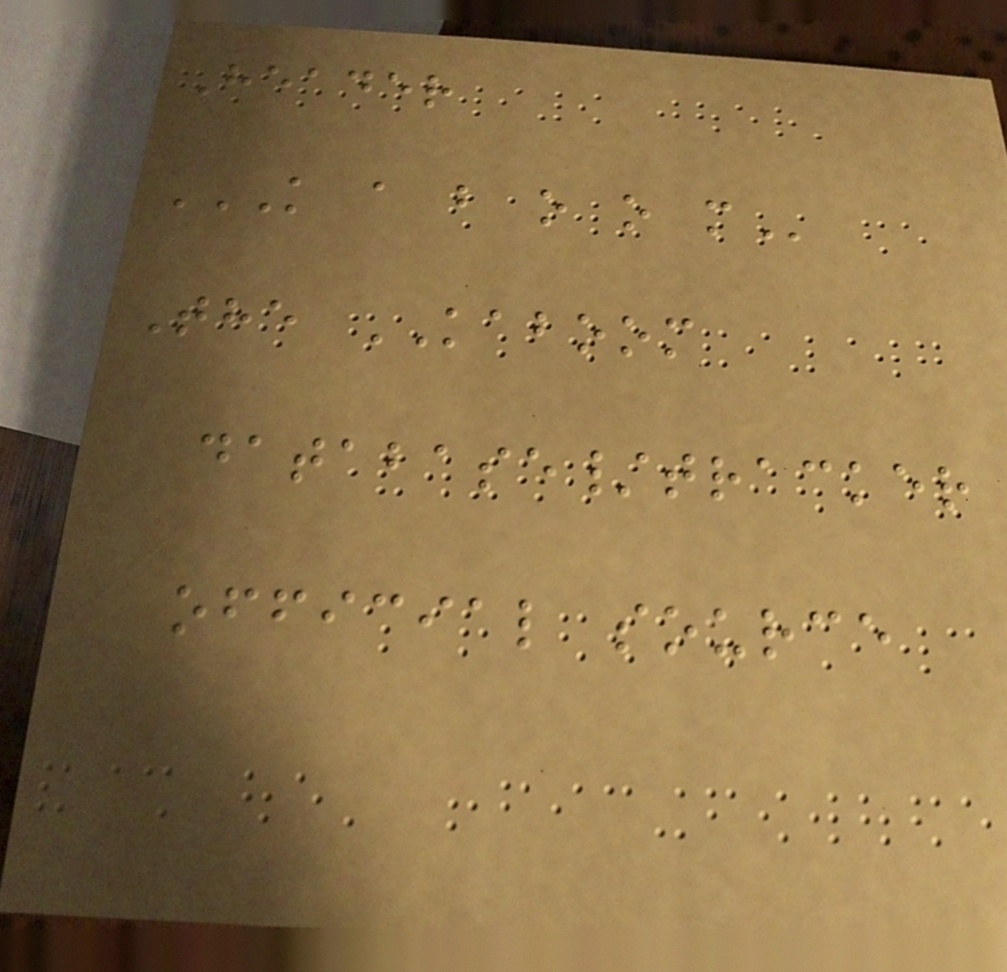Header
K A B O O M
The KABOOM
database/tracker
official source
